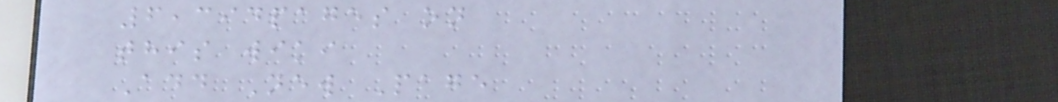6,394pages on
this wiki
Add New Page
